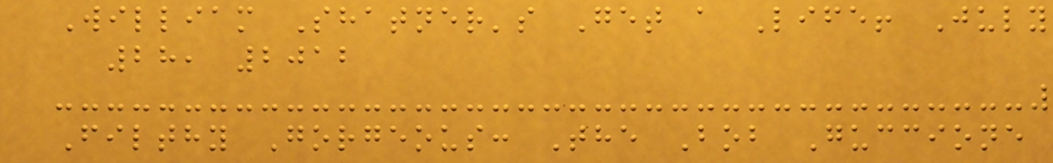William Shatner's Get a Life! July
28, 2012
Filthy Gorgeous: The Bob Guccione
